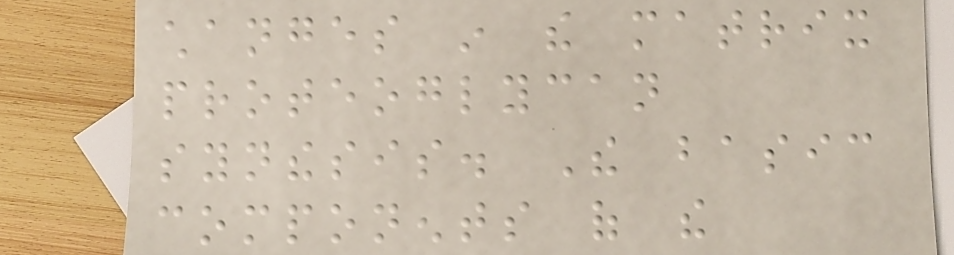changes in the matrix
proteoglycan
synthesis. The basic
components of the
